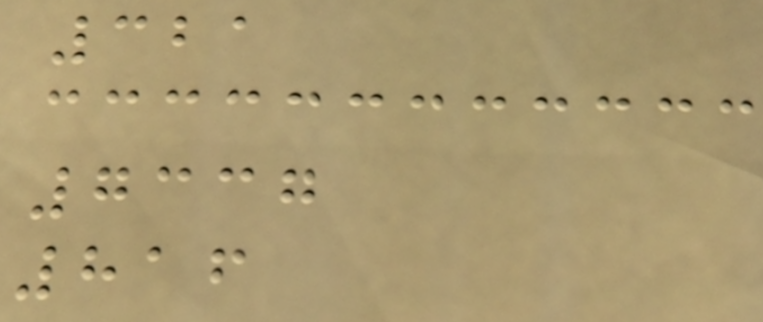321
7337
816
